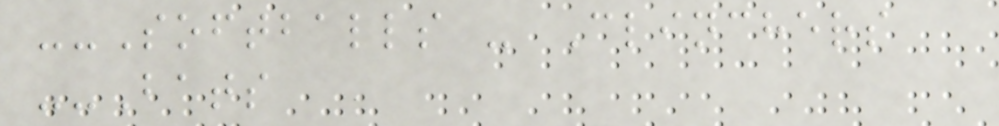--Softballs - Clinchers
--Bats
